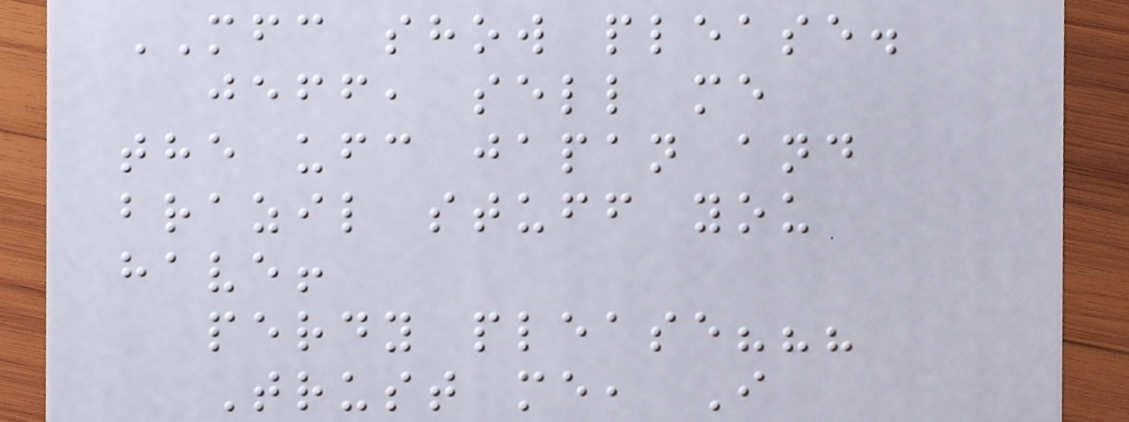MFC show please.
jeff, sell me
the ufc japan and
brazil stuff you
have!
perdy please???
Trust me, I
